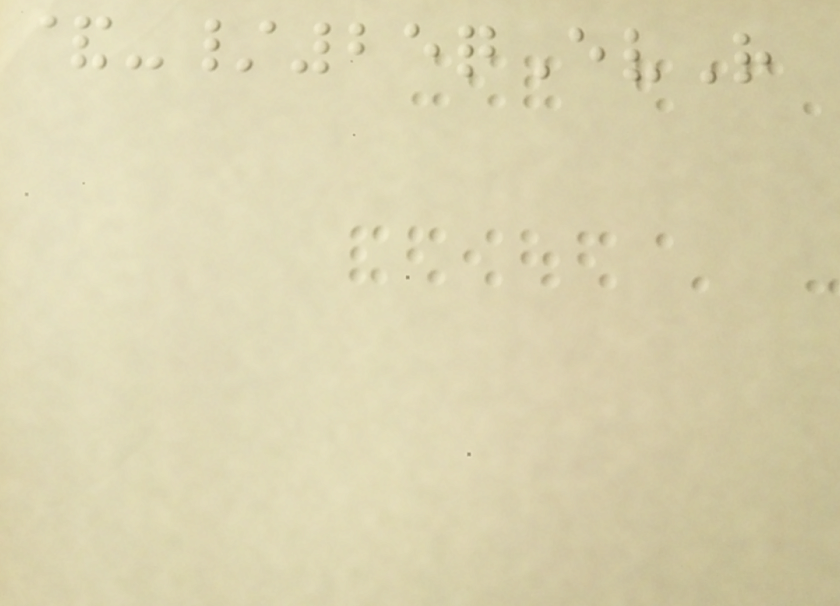&-/25qEvR
